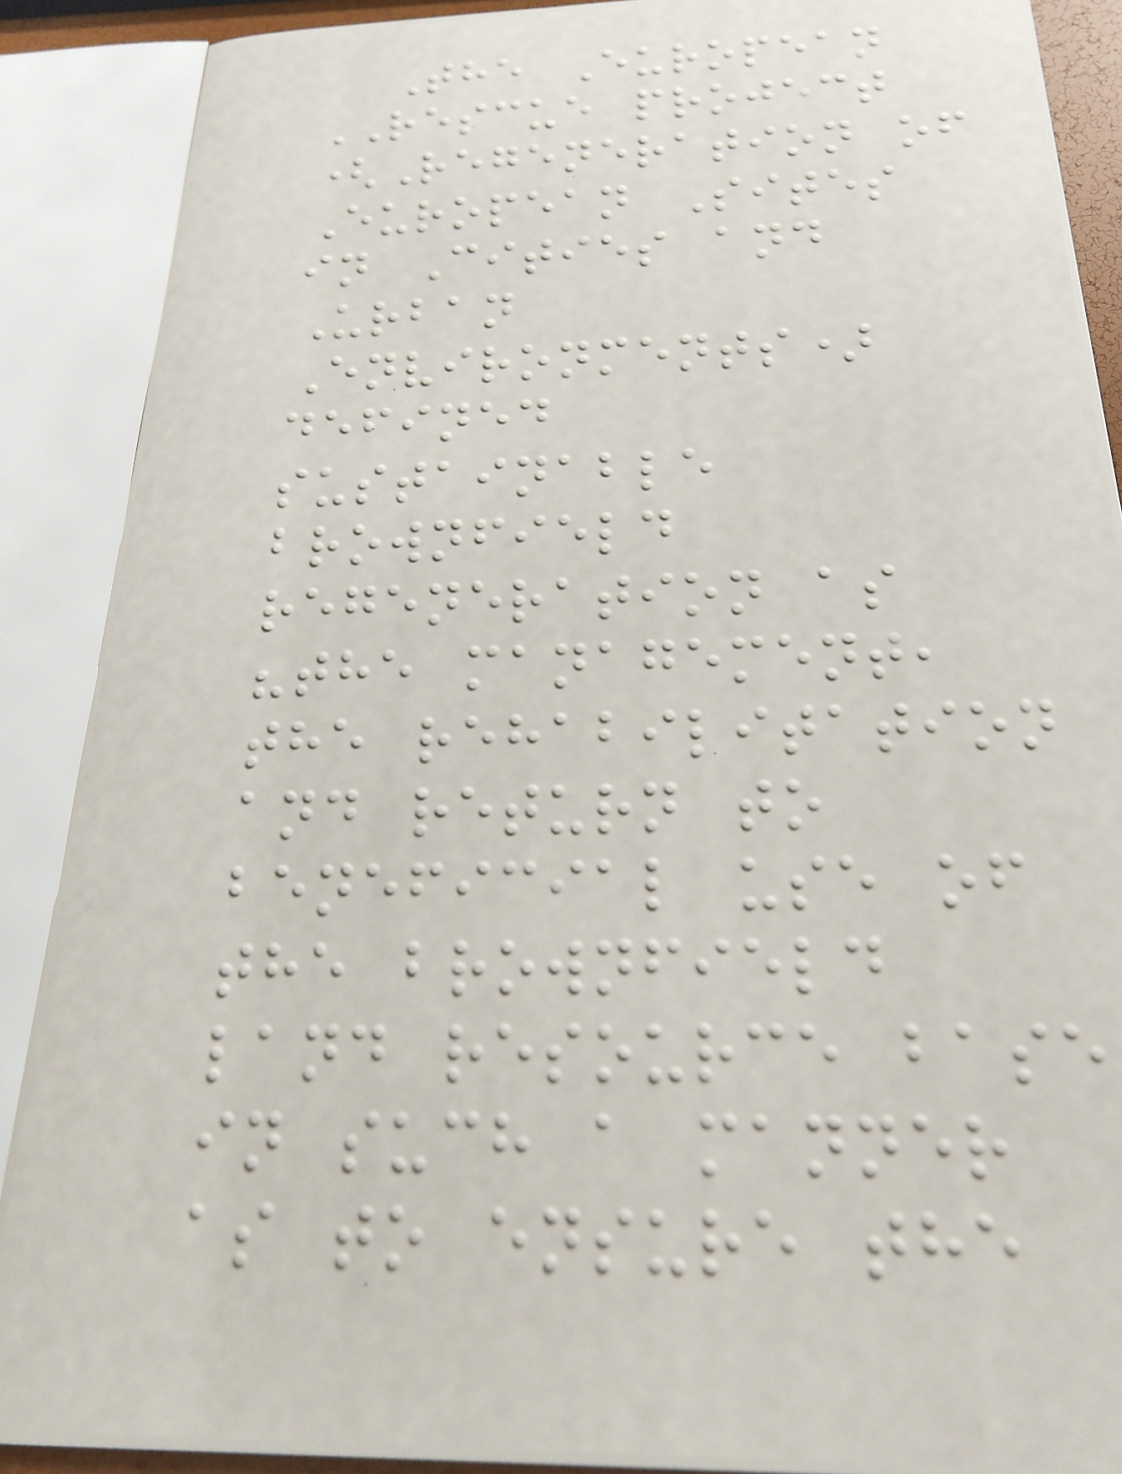The European
RESCUE project
(Regeneration of
European Sites
in Cities and
Urban
Environments)
defined
sustainable
brownfield
regeneration as
"the management,
the rehabilitation
and return to
beneficial use of
the brownfield
land resource base
in such a manner
as to ensure the
